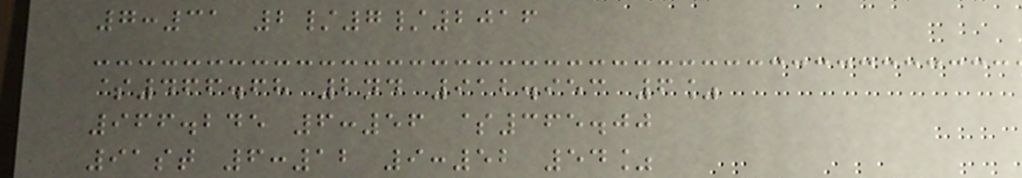7:31 2/7/2016
$466.68 2nd 912.953 6%
966.245 6:56 $365.00
91st 6:12 9:52 54%
